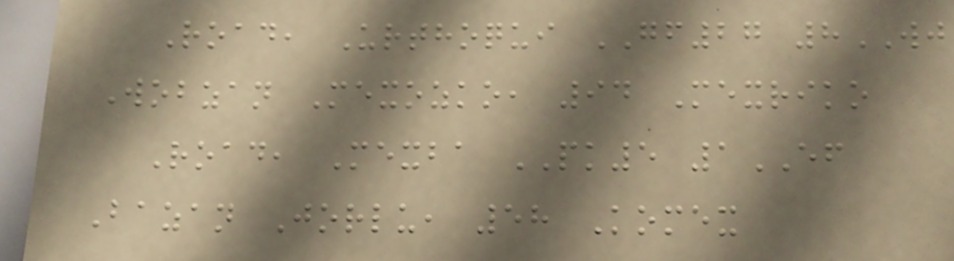Road, Urthoqui GF27 8WJ
Wobzan Mexozko, 94 Mexriko
Road, Mexba PK5 1EF
Bazan Jorlu, 58 Komex
